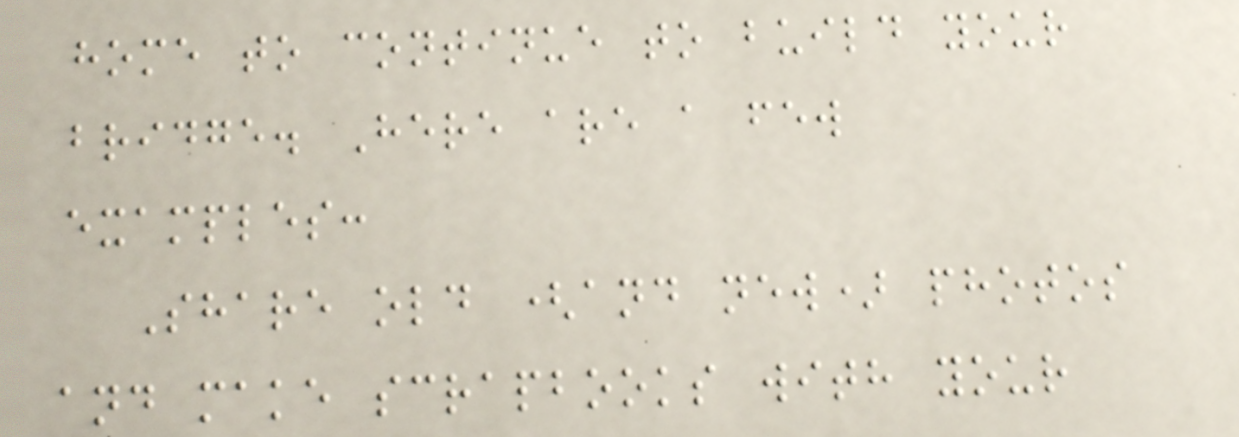home to continue to build your
bridge. Here are a few
examples:
Share old (and new) photos
and make scrapbooks with your
